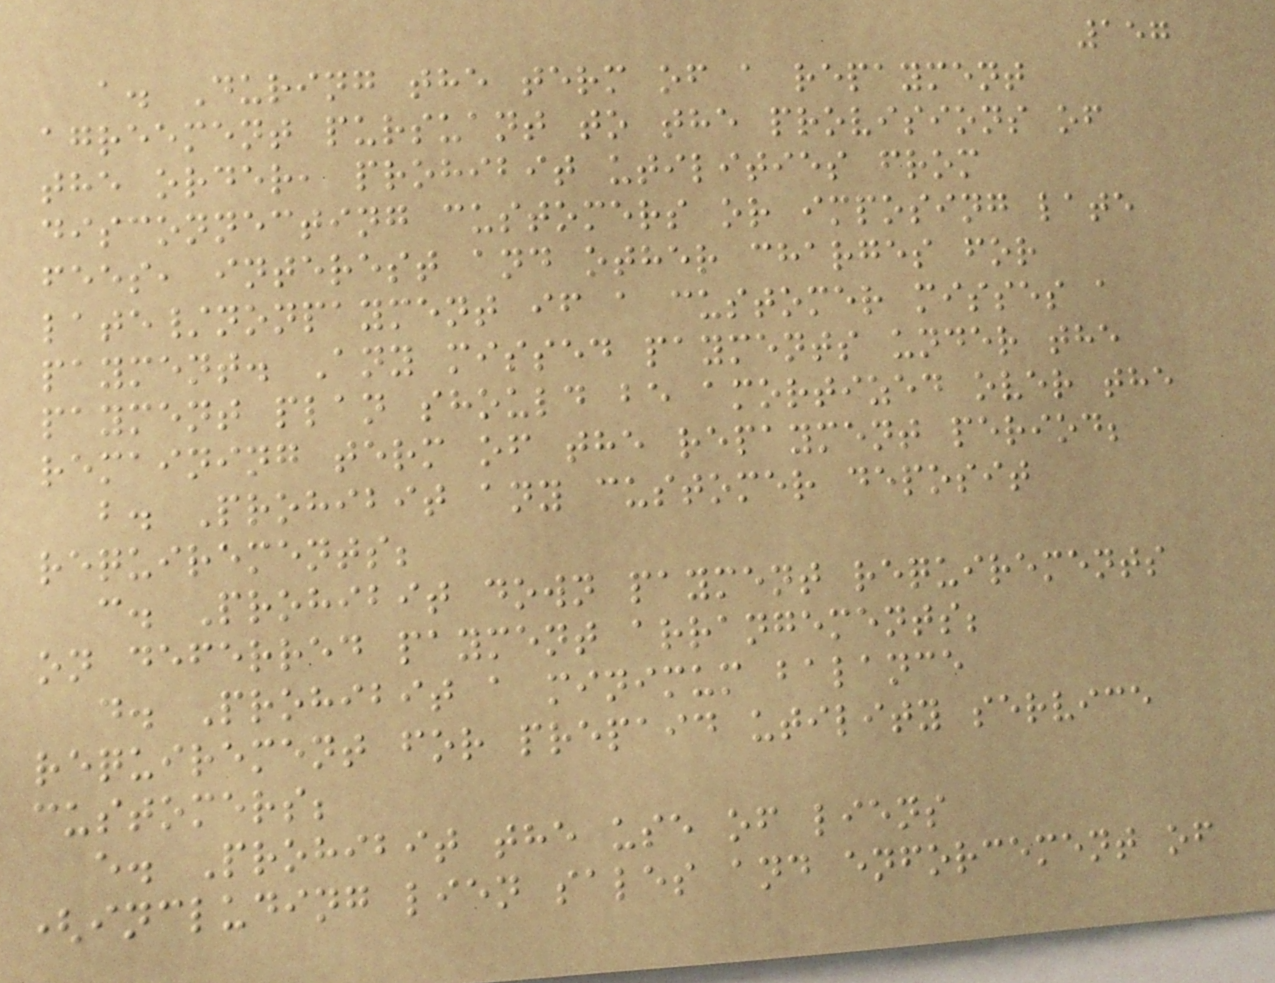157
a. During the term of a repayment
agreement pursuant to the provisions of
the order, prohibit utilities from
disconnecting customers or imposing late
fees, interest and other charges for
late/nonpayment if a customer misses a
payment. Any missed payments under the
payment plan should be amortized over the
remaining term of the repayment period;
b. Prohibit any customer deposit
requirements;
c. Prohibit down payment requirements
on deferred payment arrangements;
d. Prohibit a minimum balance
requirement for prepaid utility service
customers;
e. Prohibit the use of liens
(including lien sales and enforcement of
